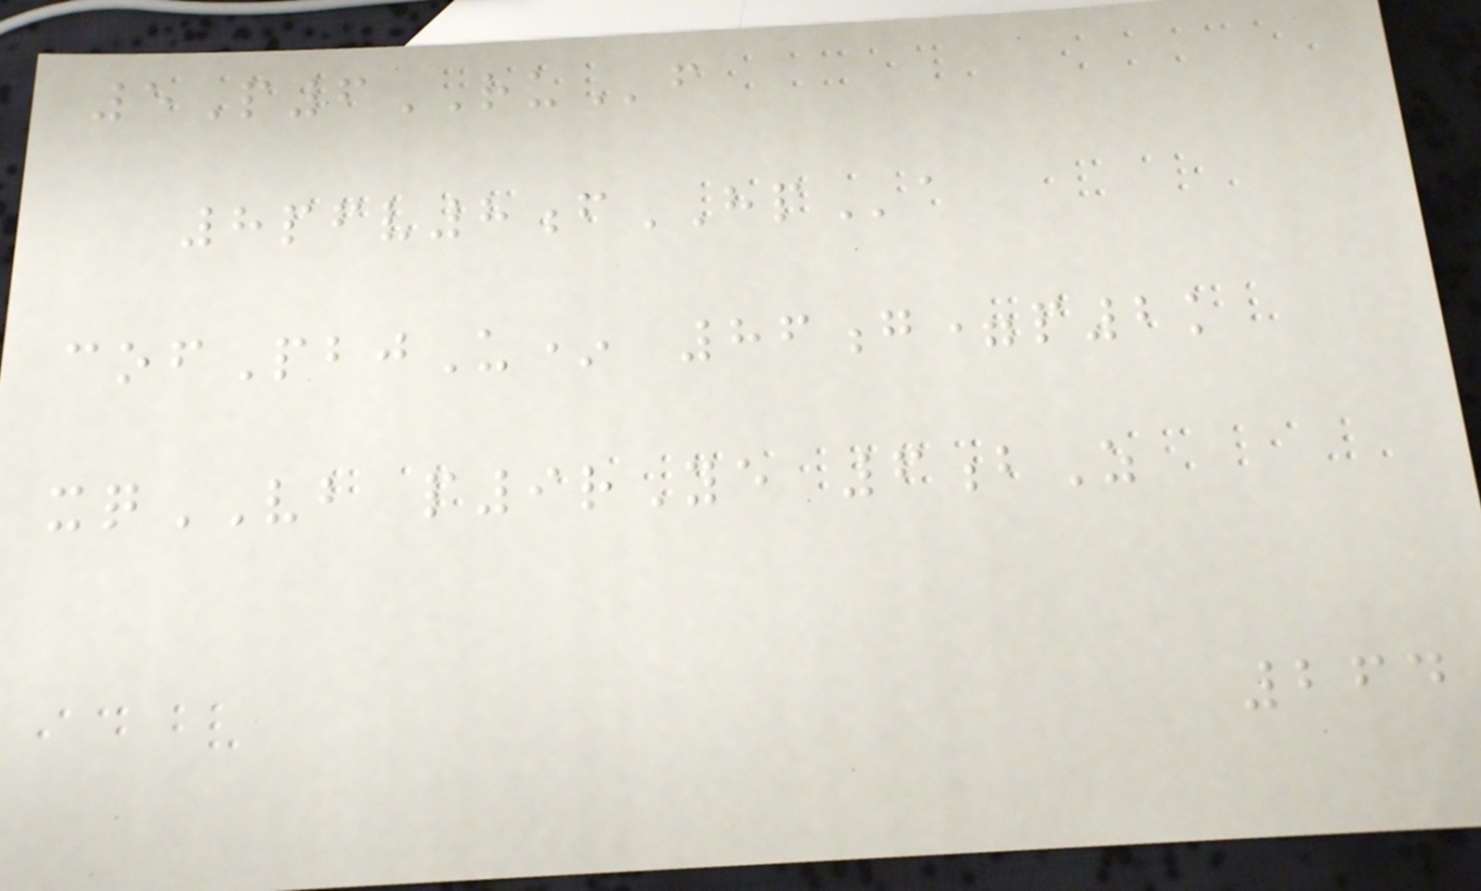5P6RUf
8pfv8fHPa
cofPbjU* 86g=p2k
xqVB p9rYe 6bZ
264
